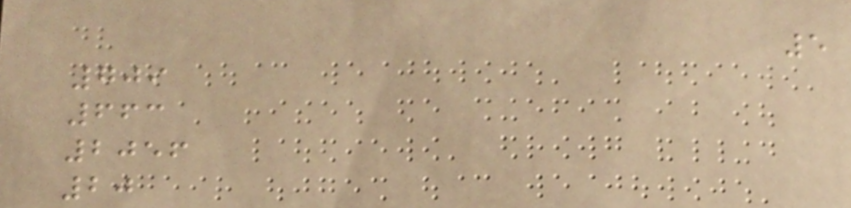5
709
663
2056
20
